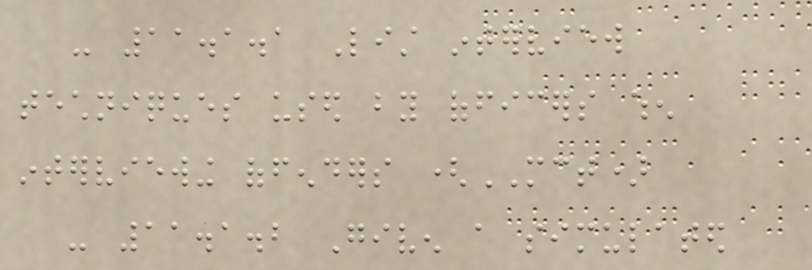- 11.1.1 List interview
techniques used by officers when
interviewing offenders (MCT)
- 11.1.2 Given a simulated
